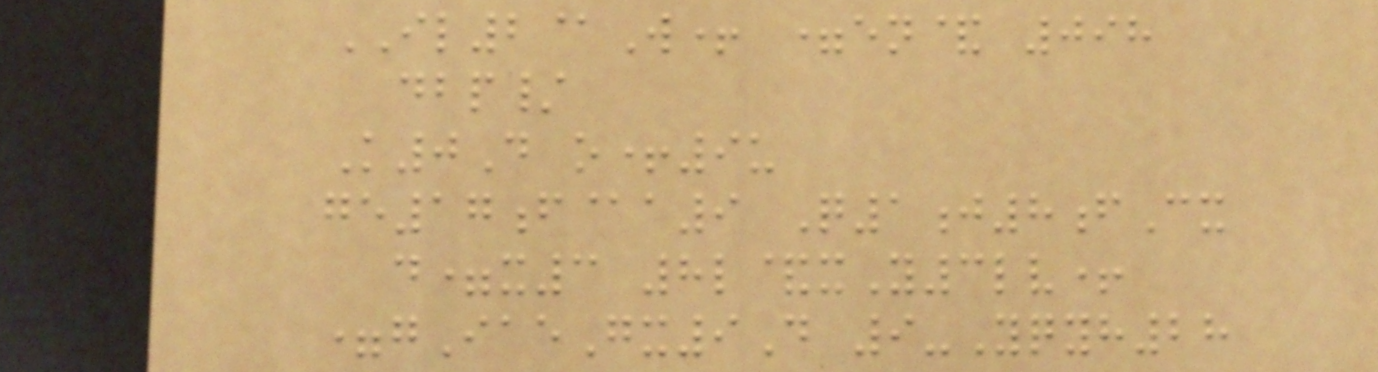IL2@W+ =en& 098
dbp/
K0D o+9u
ge17f@a9 Q1j8fCx
d=x3 8l&xY3lv+
=gIaeGx9D 9-Yqyh28
